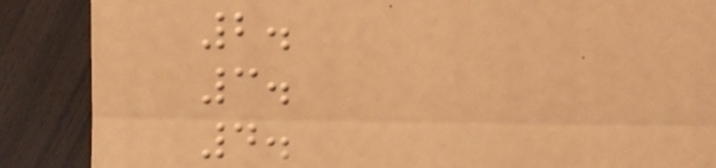2.
3.
4.
